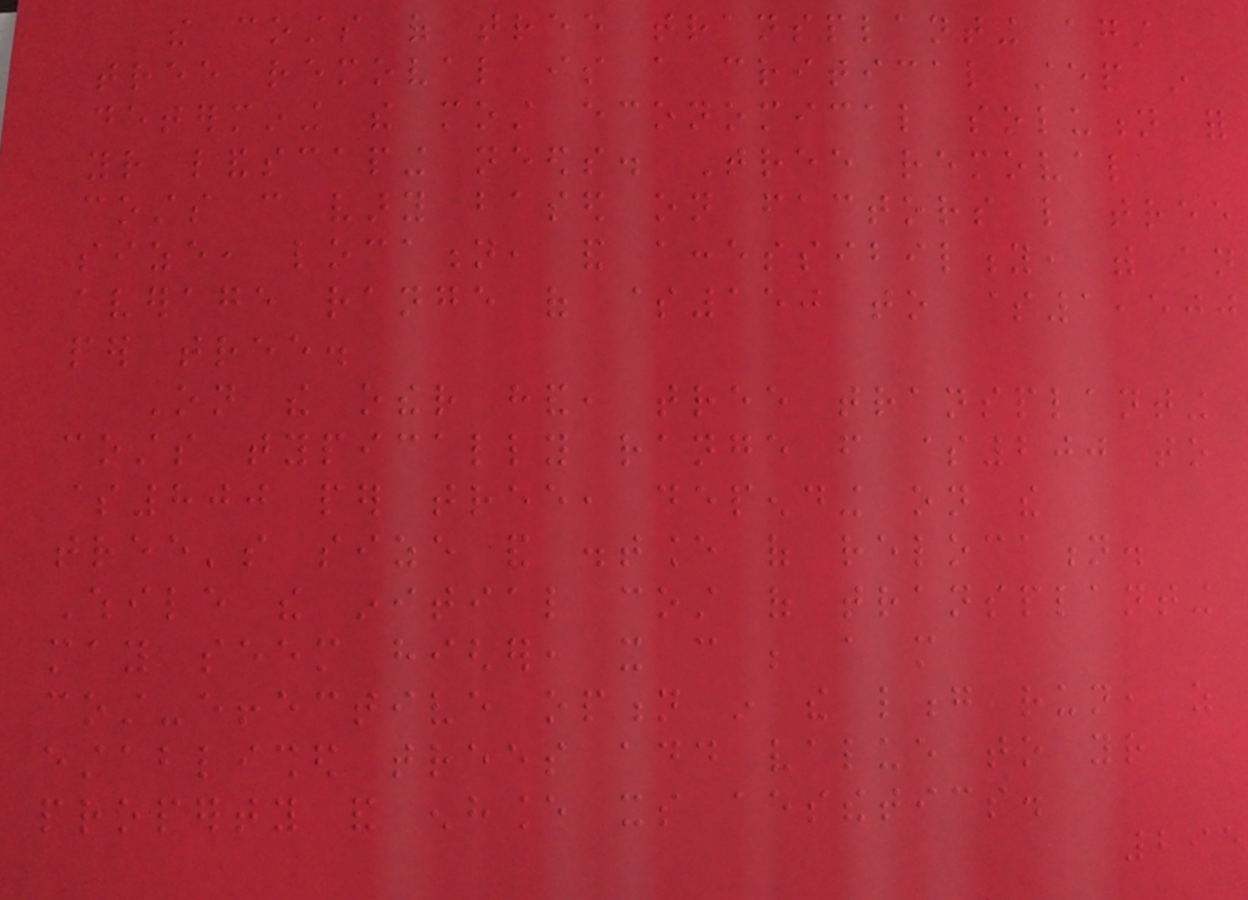the costs of tree transplanting against
tree removal is a critical step in
determining the most economical solution for
your landscaping needs. Tree removal
costs can vary based on factors like tree
size, location, and accessibility, with an
average range of $150 to $1,500
per tree.
On the other hand, tree transplanting
costs typically range from $200 to
$800 per tree, depending on the
tree's size and distance of relocation.
While the initial cost of transplanting
may seem higher, it can be a more
cost-effective option in the long run, as
established trees add value to your
property and enhance its aesthetics.
295
